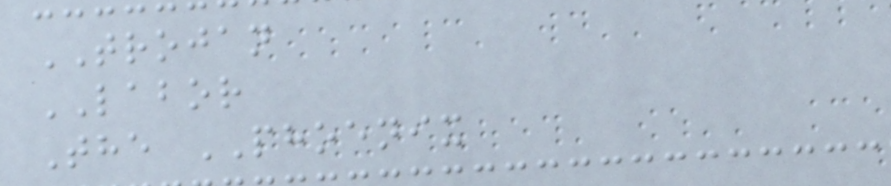TROJAN
LABOR
The PHOENIX
